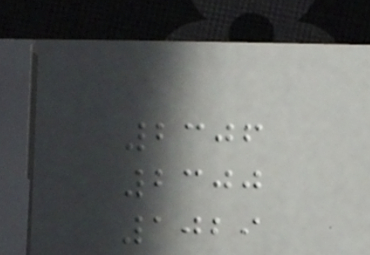2306
2300
1029
